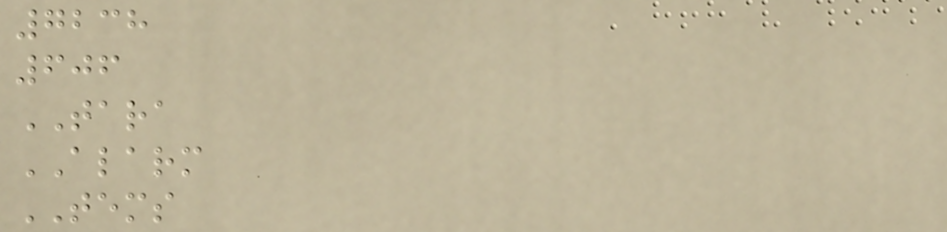7238
606
TARA
ALARM
TEMS
